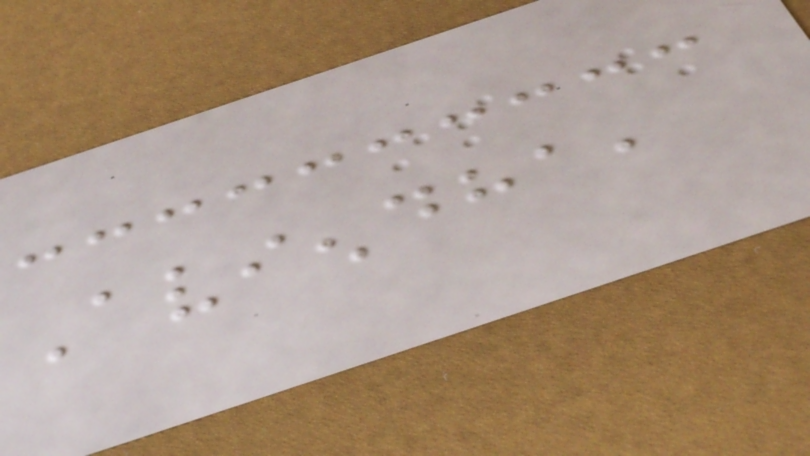Aviendha,
